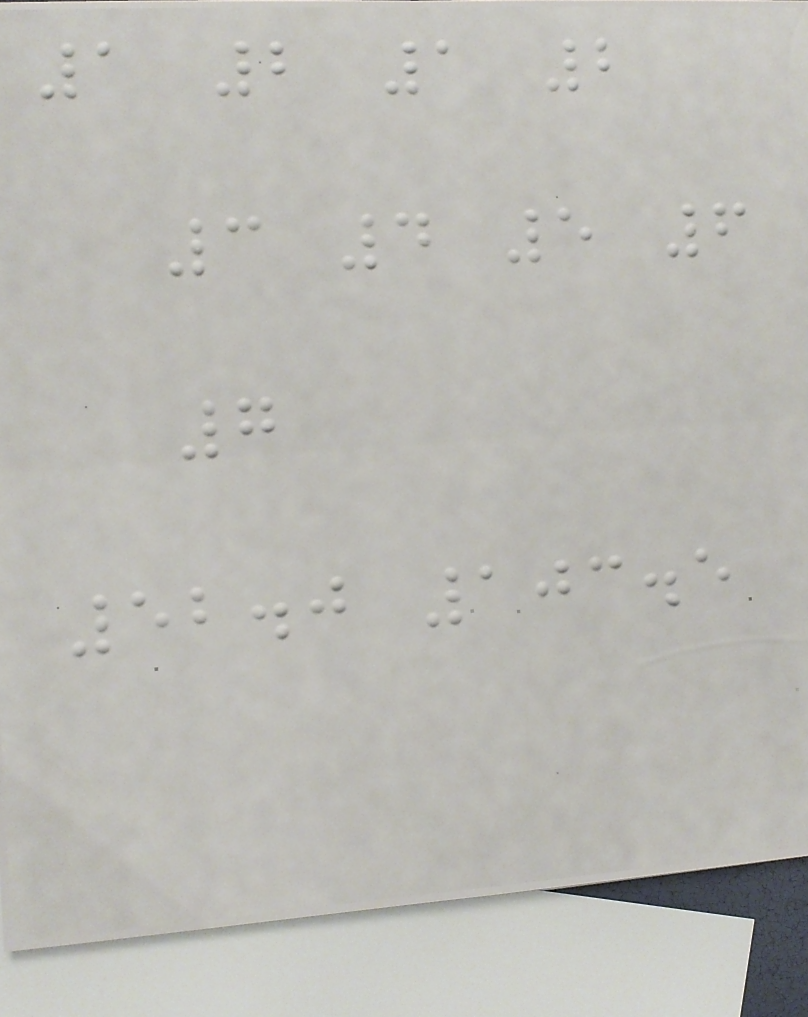1 2 1 2
3 4 5 6
7
52.0 103.5
